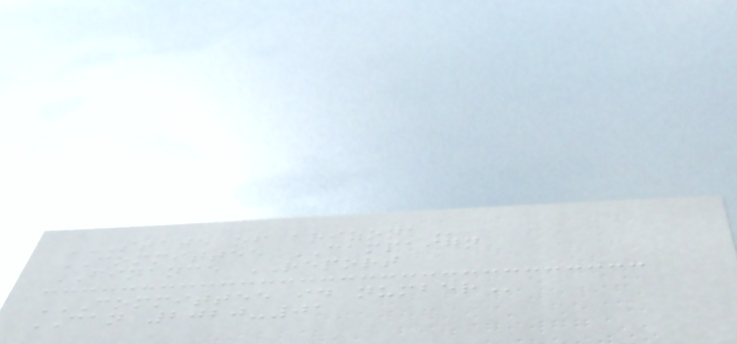STATE OF ARIZONA
COMMITTEE CAMPAIGN
FINANCE REPORT
COMMITTEE ID NUMBER
CAN 2020-01
